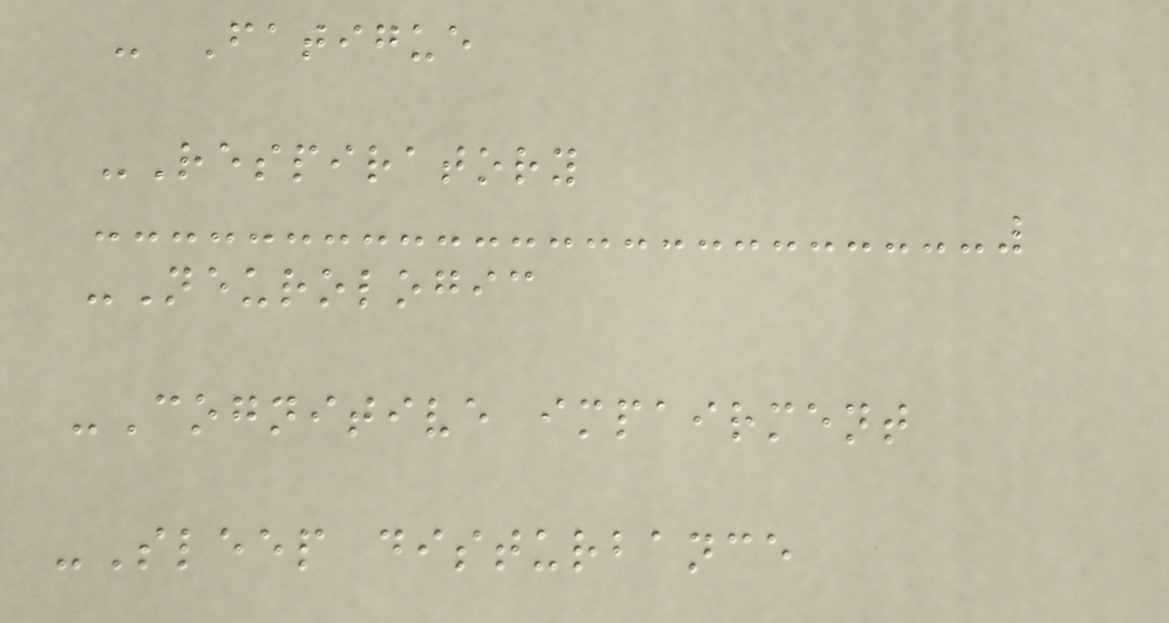- Fatigue
-Respiratory
-Neurologic
-Cognitive impairment
-Sleep disturbance
